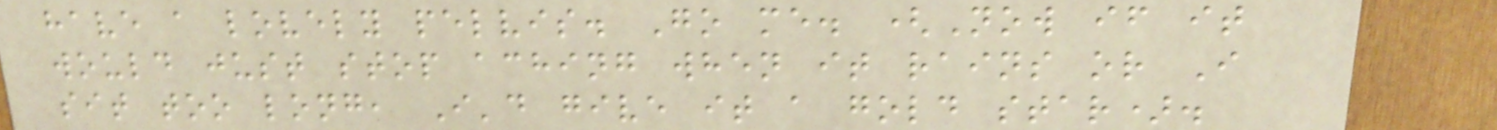have a lovely pelvis. Go me. (Now if it
would just stop aching when it rains or I
sit too long, I'd give it a gold star).
